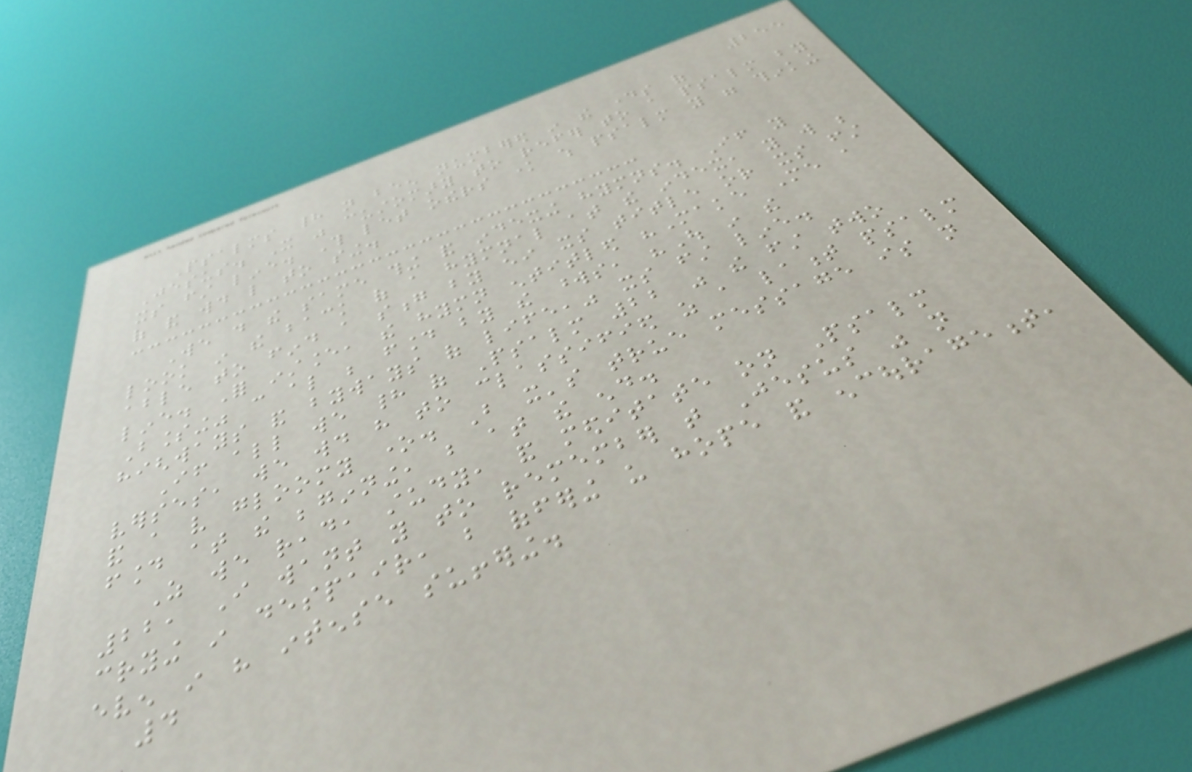255
Psalms had not been numbered in the days of
Jesus. It was customary to refer to a psalm by
its first line. This let others know which psalm you were thinking
of and would like to sing.
We do the same thing and indexing hymns. If you
look in the back of a hymnal at the index, you will be
able to find a song by either its title or its first
line. For instance, the hymn entitled "Make Me a
Blessing" can also be found by the words, "Out in the
highways and byways of life," its first line.
If all we had of Psalm 22 was the first two
verses, we would have to classified as a lament psalm
and a very gloomy one. But it's true message is not
found at the beginning, but at the end.
As we read, study, and meditate on Psalm
22, I want you to remember that Jesus was not
crying in despair, but offering us hope and encouragement,
even in his intense suffering.
4
